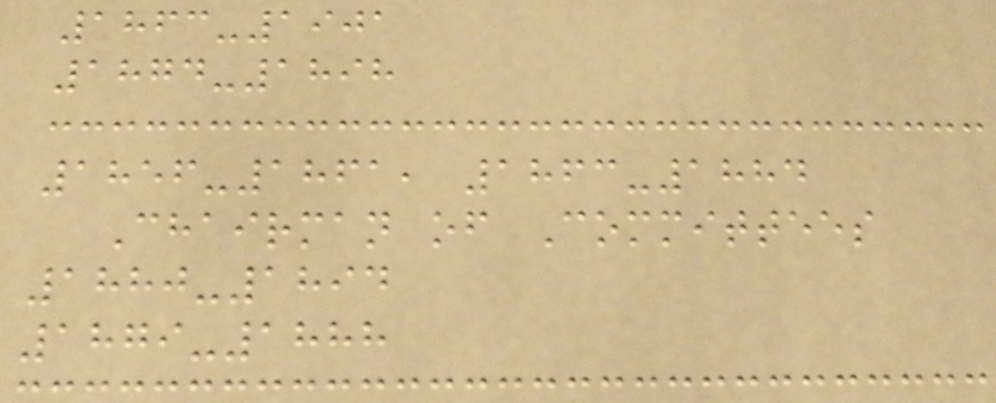1863-1901
1874-1898
1856-1861, 1863-1884
Chairman of Committees
1880-1894
1879-1888
